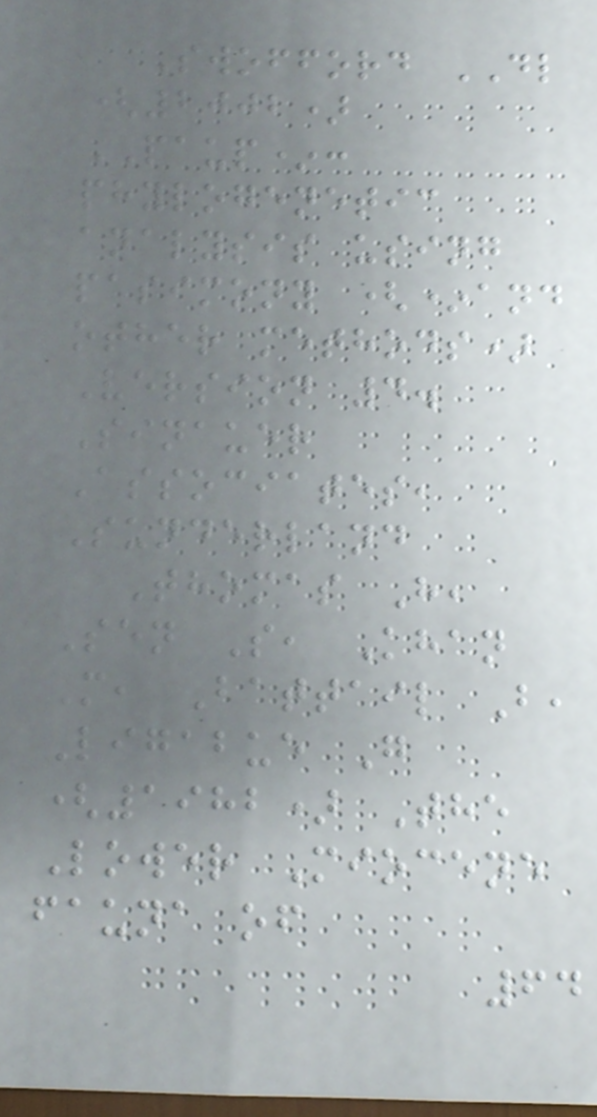Swofford DL
(2002)
PAUP*:
phylogenetic
analysis using
pasimony (*and
other methods)
Version 4.
Sinauer
Associates,
Sunderland
Thomas H,
Sen S, Khan
M, Battail B,
Ligabue G
(1982) The
Lower Miocene
fauna of
64
